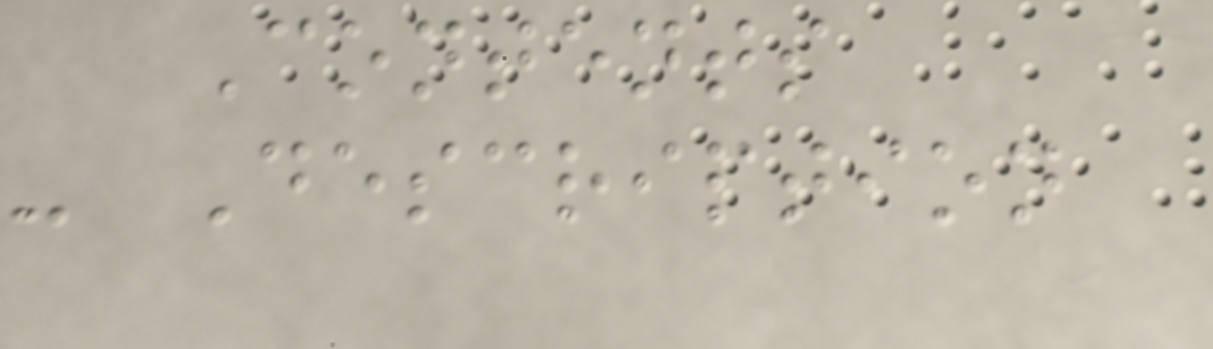Contents
- Description
